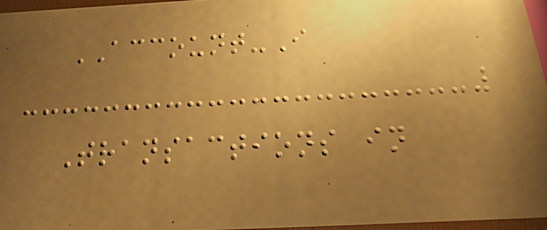ACCOUNT-I
Transactions in
